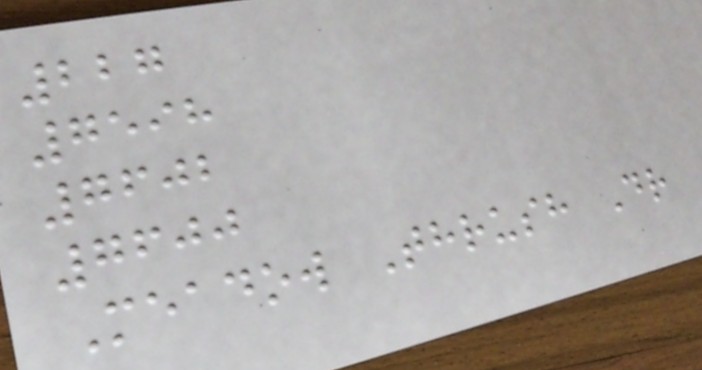227
7598
7602
7600
Meadow Thrush Dr
